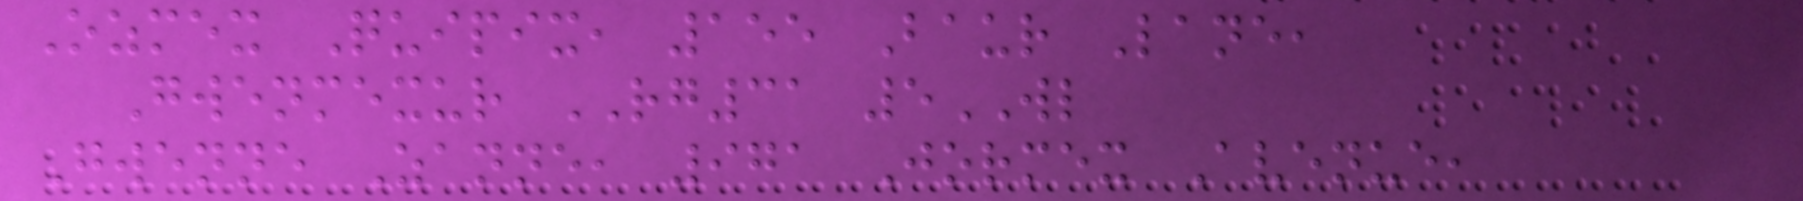Ozmex Quipix, 155 Baur Lane,
Gwenmexur RG31 5WL
Gwenne Zanne, 971 Jormex Avenue,
